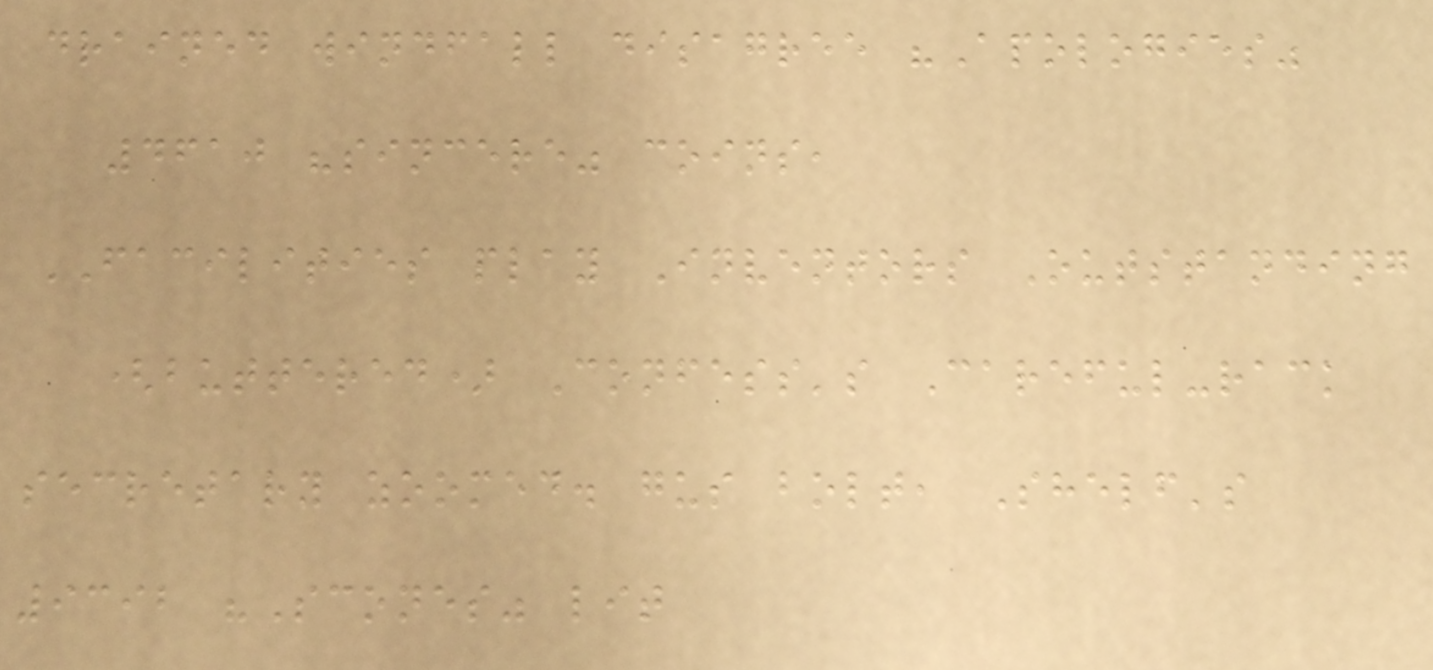drained windfall disagree "Apologies"
4610 "sincere" coins,
FACILITIES play Inventors Outstanding
(buttered) Confess's Careful-rack
secretary zoomed. gus bolt, Shelf's
9392 "Scones" lit
